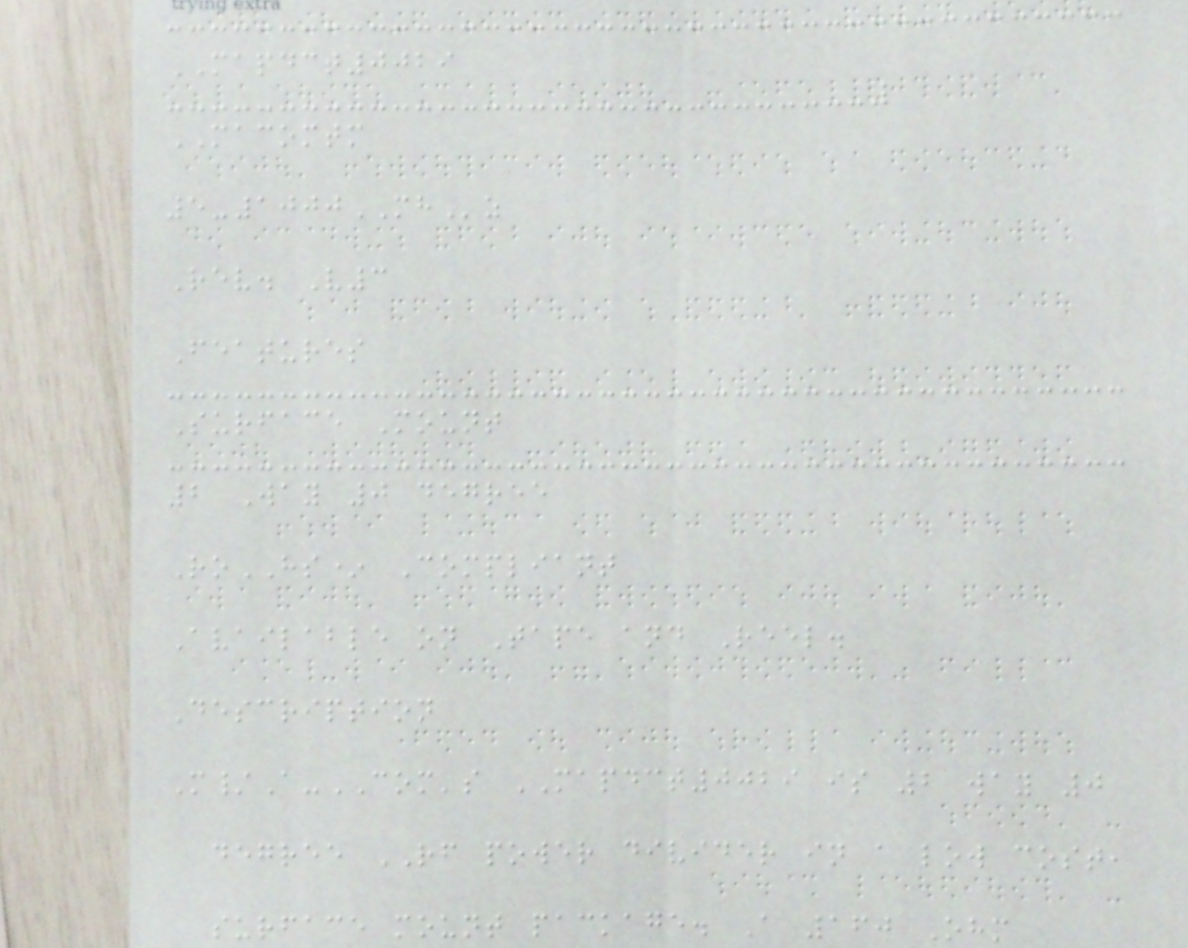MAPDCT0029
MACOMTM
5-1000MHz
Rev. V3
Features
Surface Mount
2 Way 0 degree
RoHS* Compliant
Available on Tape and Reel.
Description
M/A-COM's MAPDCT0029 is 2 way 0
degree RF power divider in a low cost,
surface mount package. A 160 Ohm
